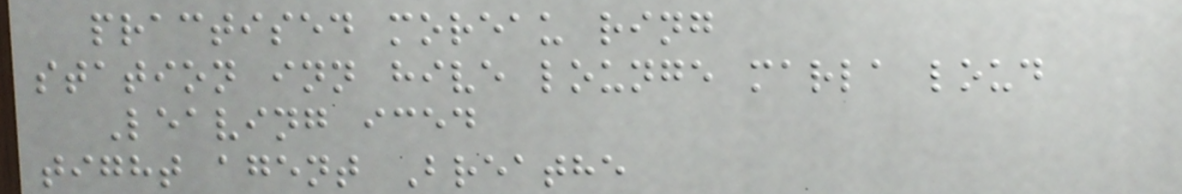practised moreau ring
station inn hive lounge marla loud
Leaving iced
tight agent Breathe
